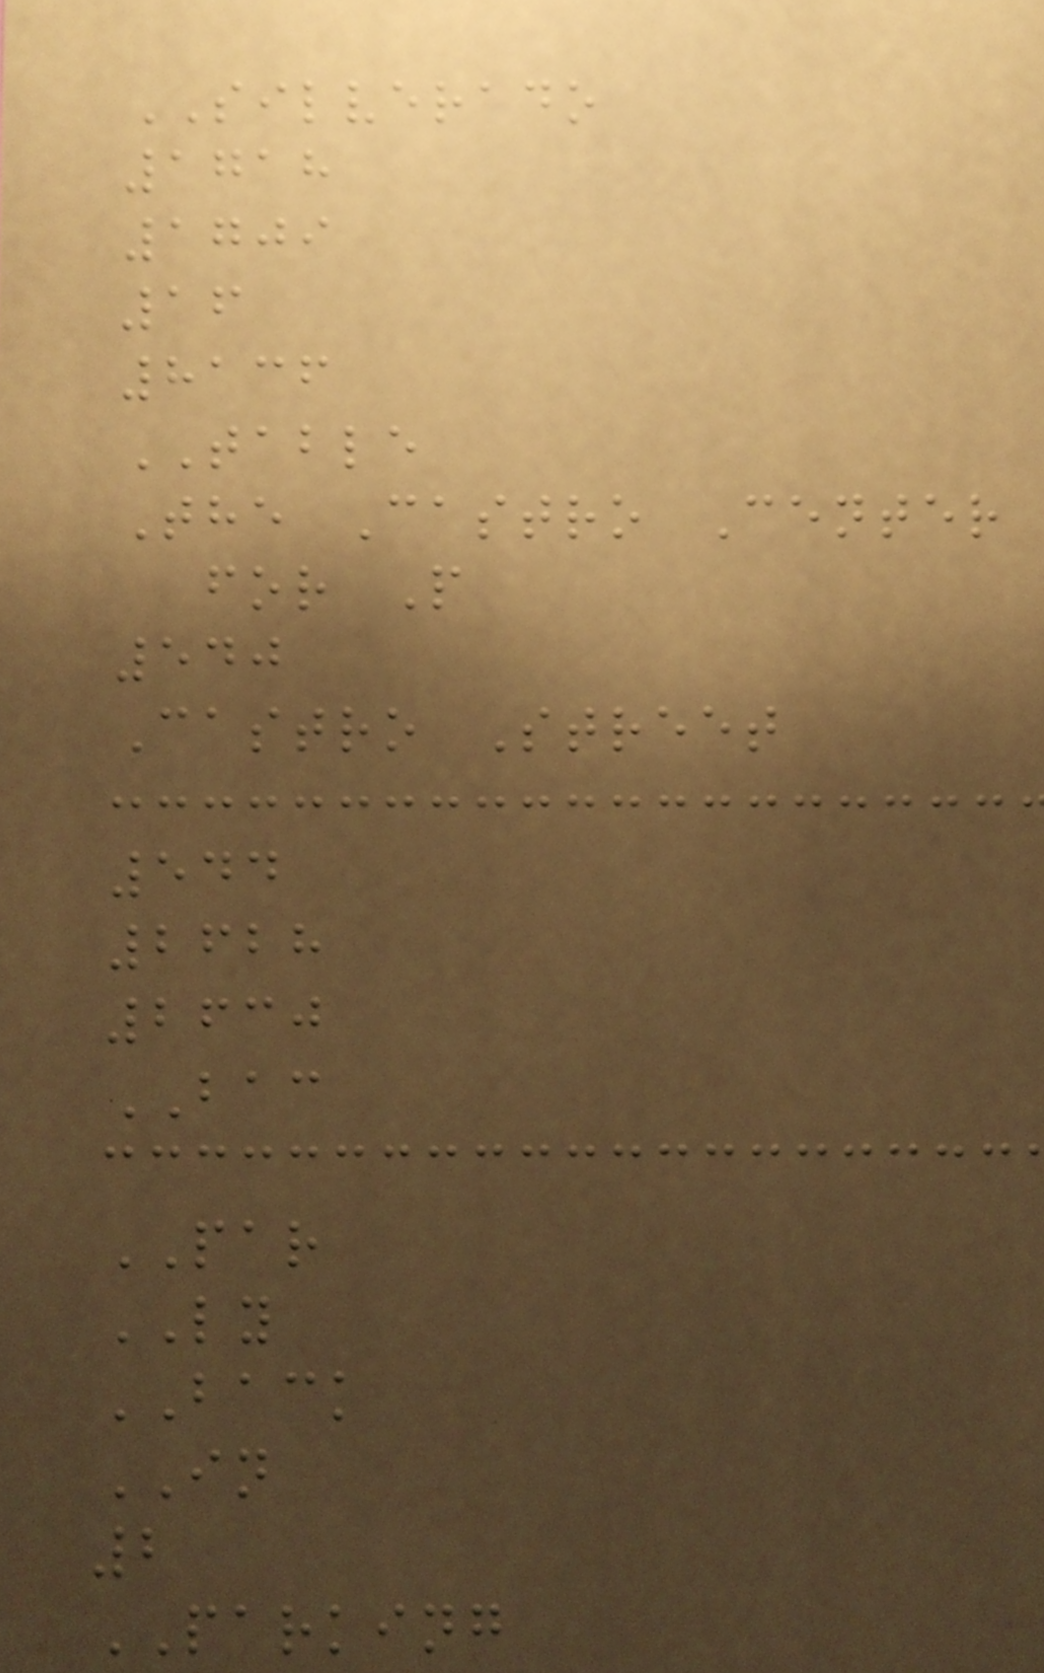SILVERADO
1718
1709
16
8136
TABLE
The Castro Center
for P
540
Castro Street
544
2628
2630
BAC
PAR
LY
BACK
IN
2
PARKING
